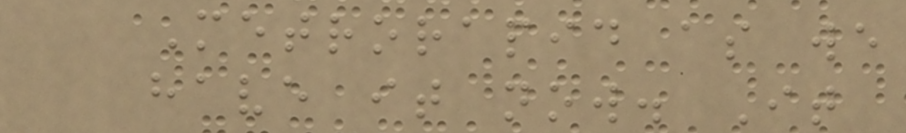Metrorapid as we
have it now. It
